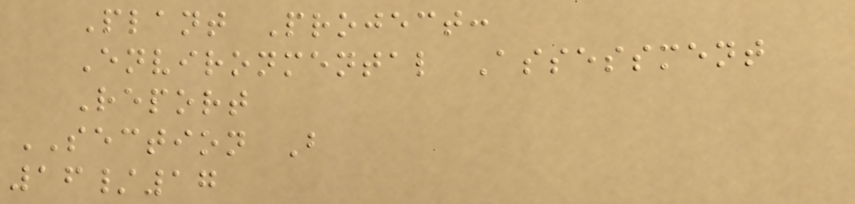Plant Project:
Environmental Assessment
Report
SECTION B
16/17
